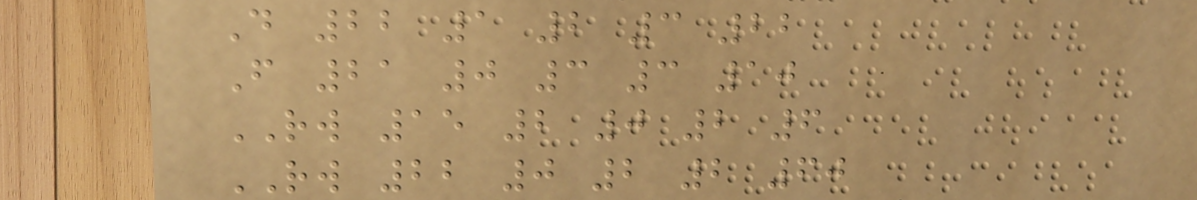D 22 1 2 3 22
F 21 0 3 3 10
RW 15 2 0 2 6
RW 22 0 2 2 60
